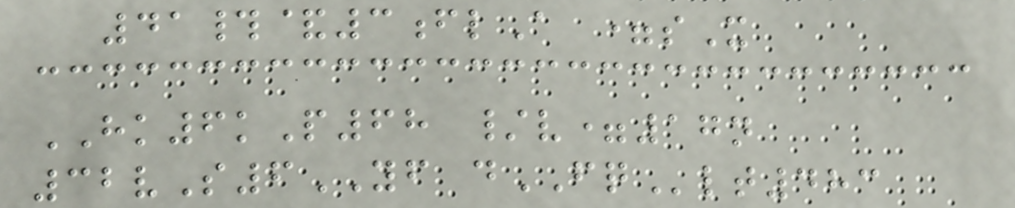41#&3flA =sX
HK6kP68 /v=17n
32vS6YF dFQlt483
